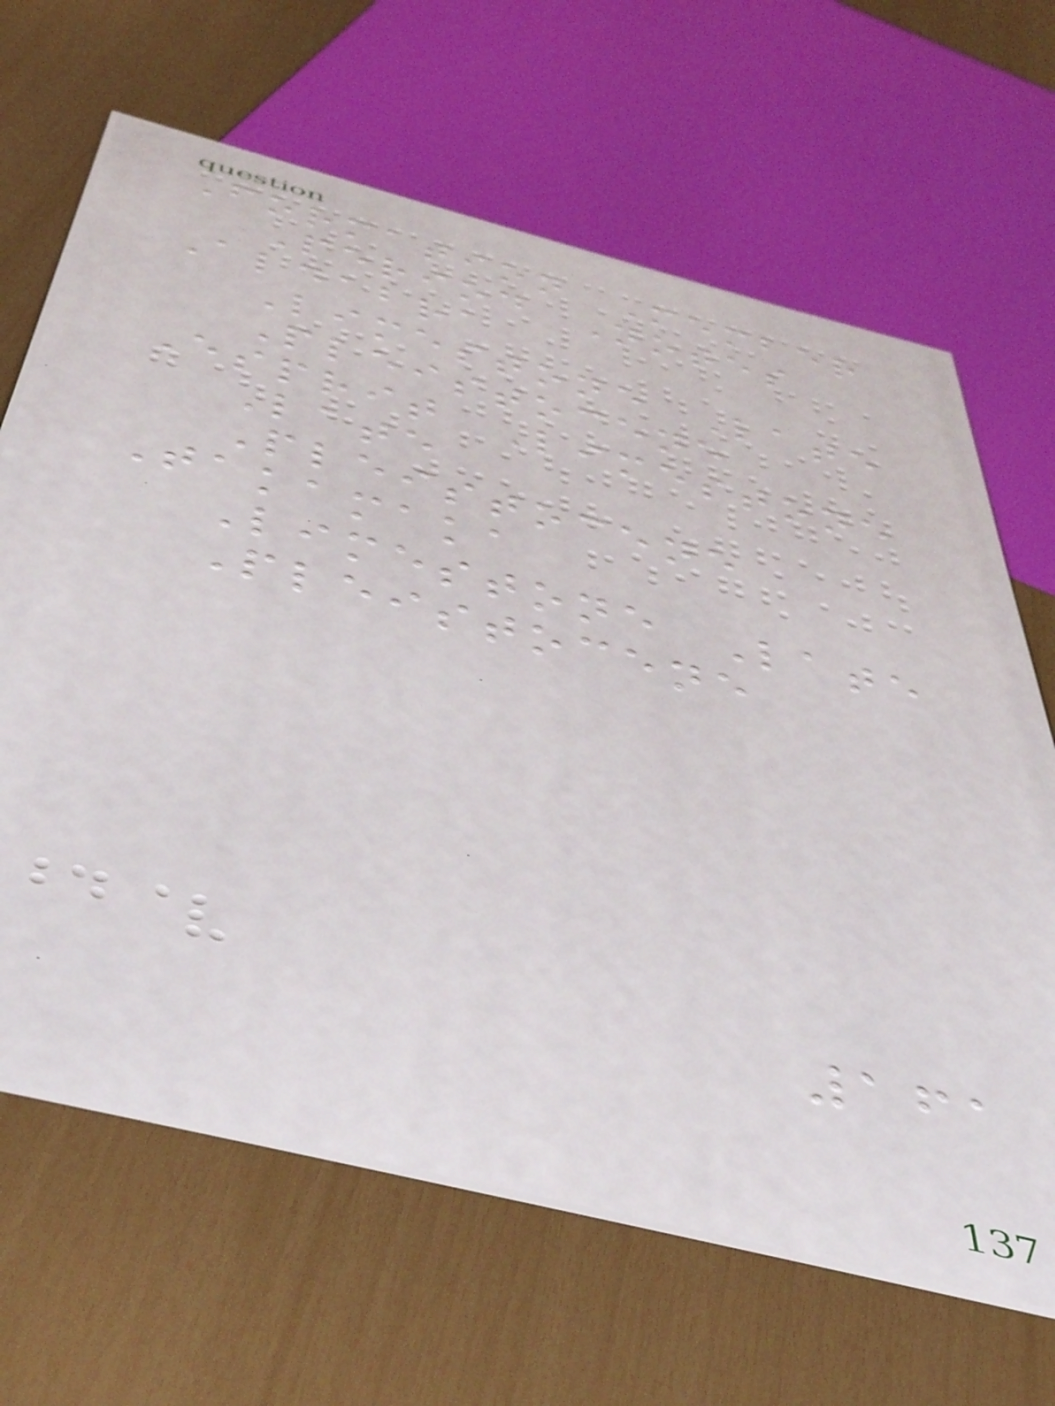Formation Member
Period Notes
Aldabra
Limestone Late
Pleistocene
Esprit Limestone
Late
Pleistocene
Takamaka
Limestone Late
Pleistocene
161
